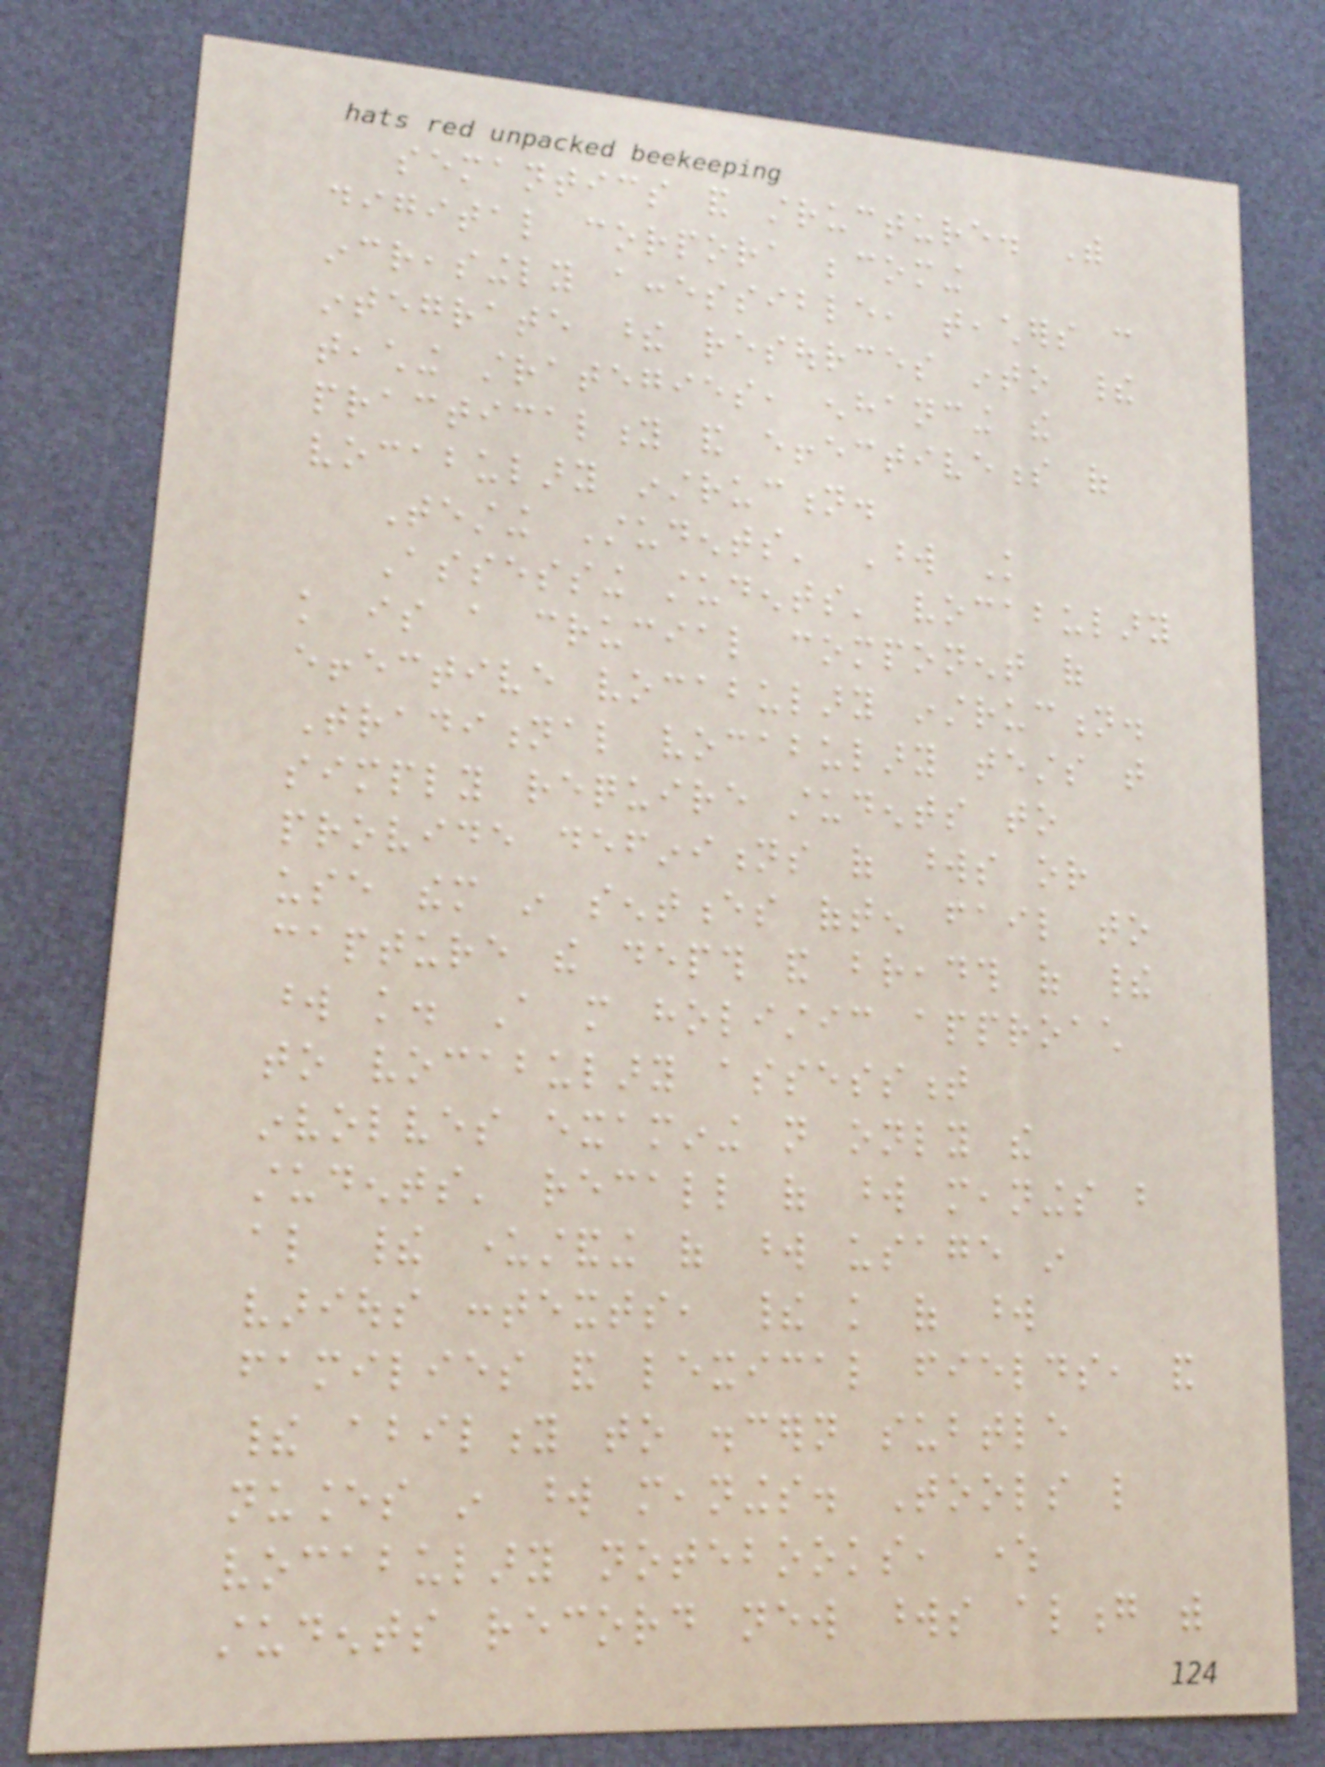semantics and structure. With
digital corpora becoming
increasingly accessible, teachers can
integrate these resources into their
teaching strategies, enhancing the
practicality and effectiveness of
vocabulary instruction.
Testing Students' Word Knowledge
Assessing students' vocabulary
knowledge is a crucial component of
effective vocabulary instruction.
Traditional vocabulary tests that
simply require students to
provide definitions of words or
use them in sentences often fail to
capture the depth and breadth of their
word knowledge. A more holistic approach
to vocabulary assessment
involves examining not only the
students' recall of word meanings but
also their understanding of word usage in
various contexts, their knowledge of word
families and lexical fields, and
their ability to discern subtle
nuances in word meanings. Tools like
vocabulary notebooks, where
students record new words along with
